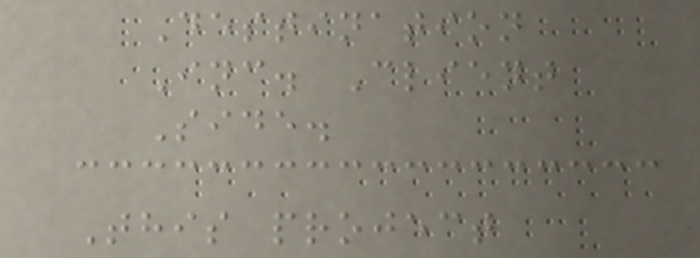Destination
Inc. Client
Side.
This project
